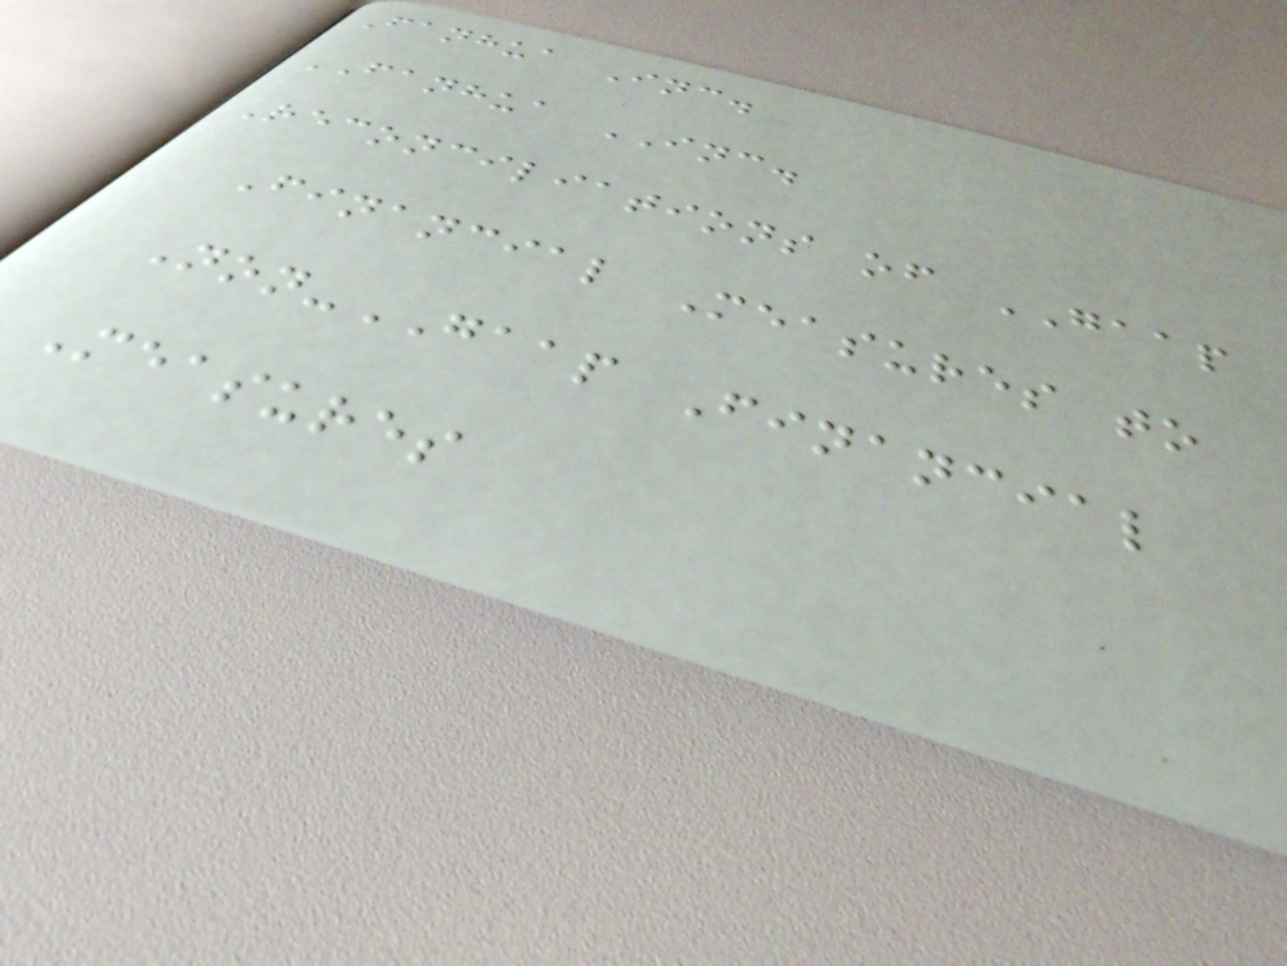Fanhua Inc.
FANHUA INC.
Reconciliations of GAAP
Financial Measures to
Non-GAAP Financial
Measures
